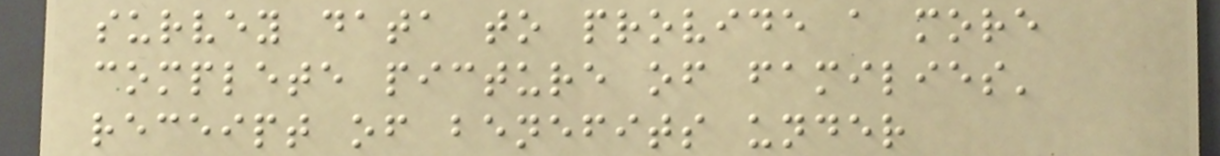survey data to provide a more
complete picture of families'
receipt of benefits under
